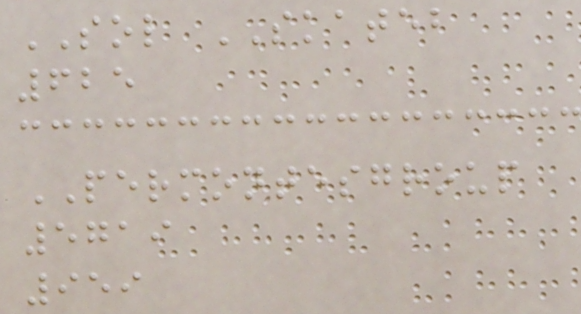SOL SKATEB
625
PERMONTESGROUP
5719
959
